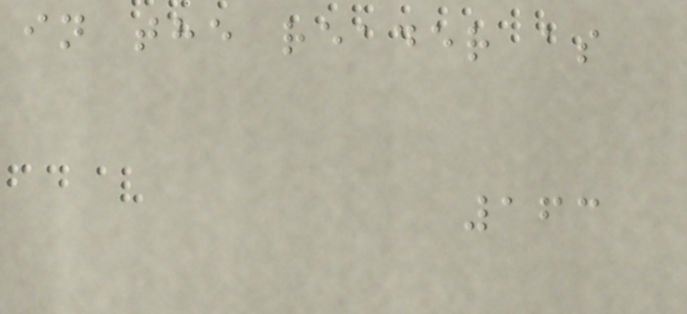in the reader as
163
